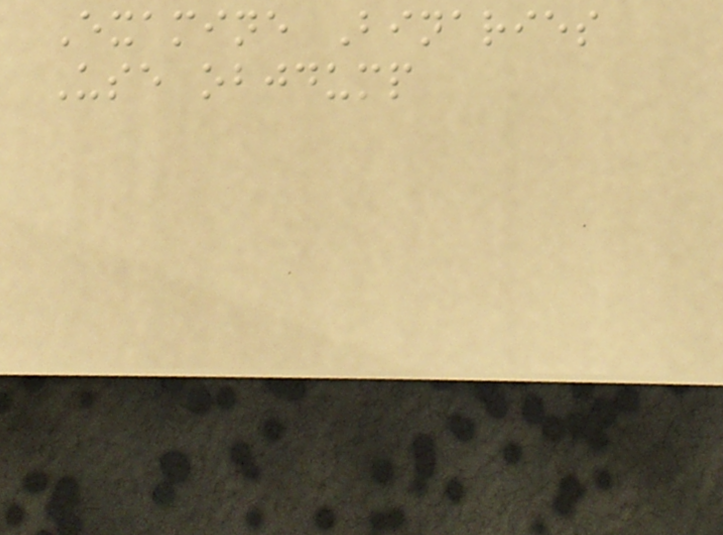Examine Binaries
Use objdump
